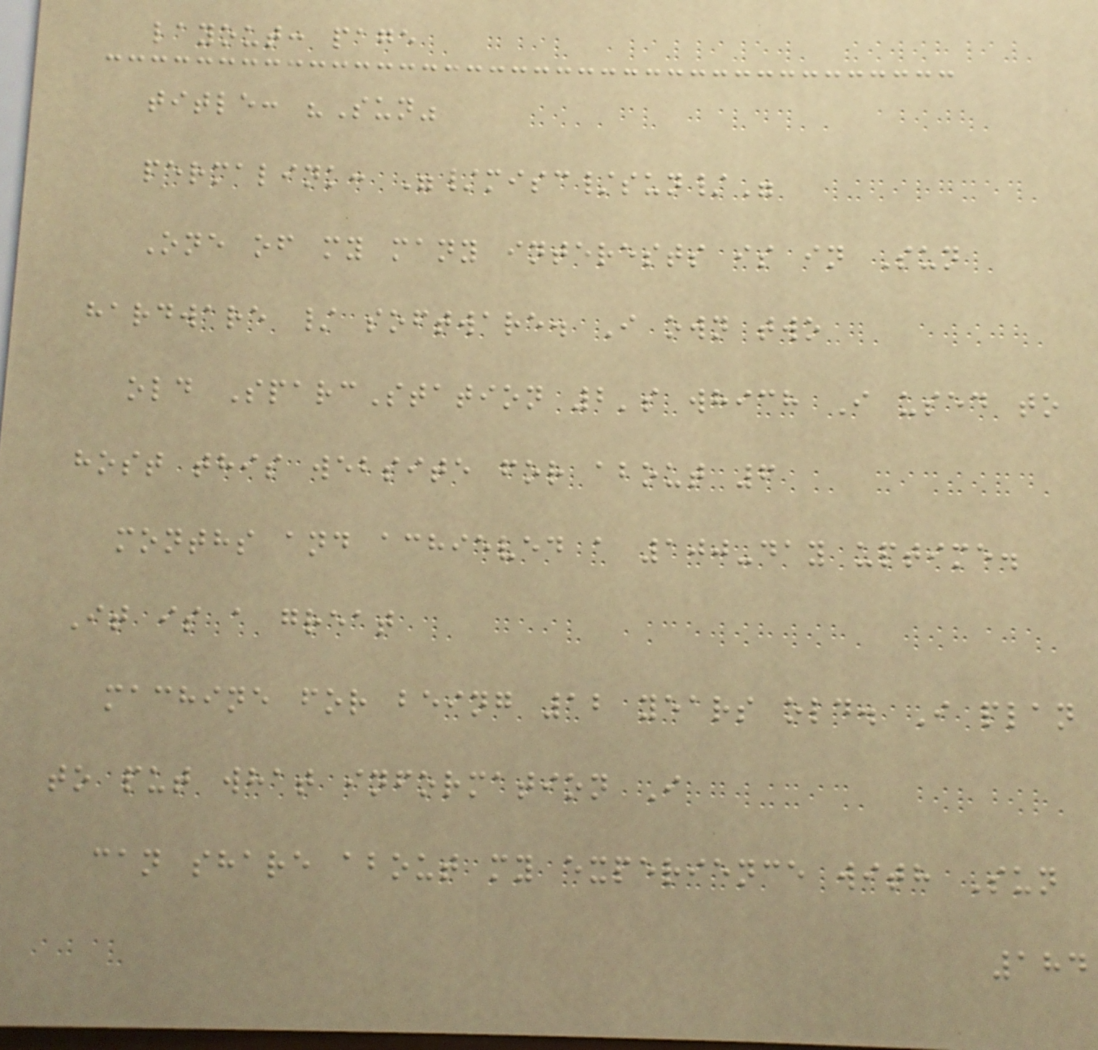layout: page
title: "Sun"
permalink: "/misc/sun/"
One of my many interests is in Sun
hardware / software. I own two
old SparcStation 2's which I used to
host this website for about 6
months and achieved a 100-day uptime.
It is a great
machine for being 12 years old. I plan
to put what information I
can share about my experience with Sun
184
